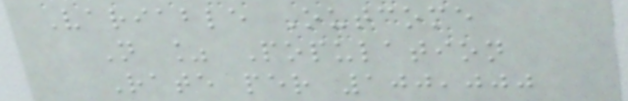Variable Outcome
N % Population
Rate per 100,000
